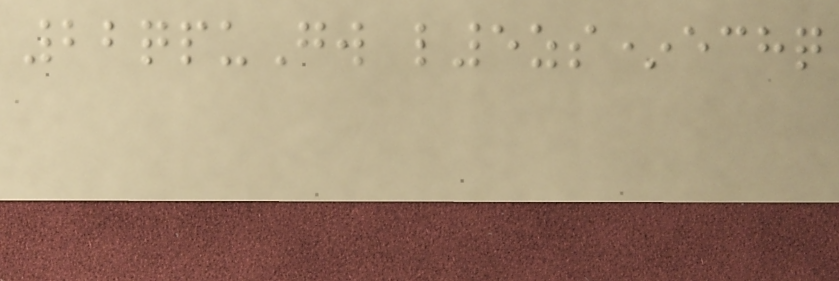22qpuGw l5zs*echq
